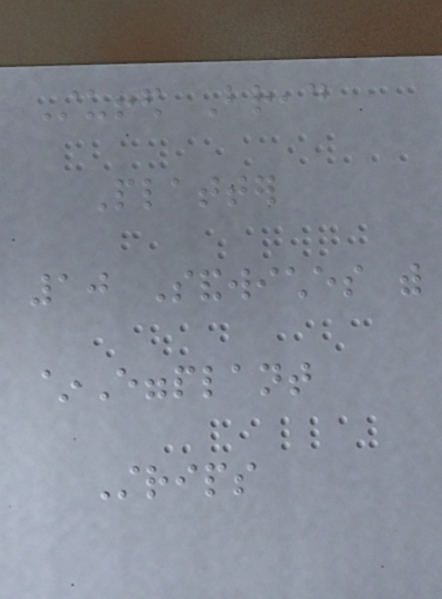Stuffed Bread
Platter
10 Sandwiches with
~Eggplant
Strips
